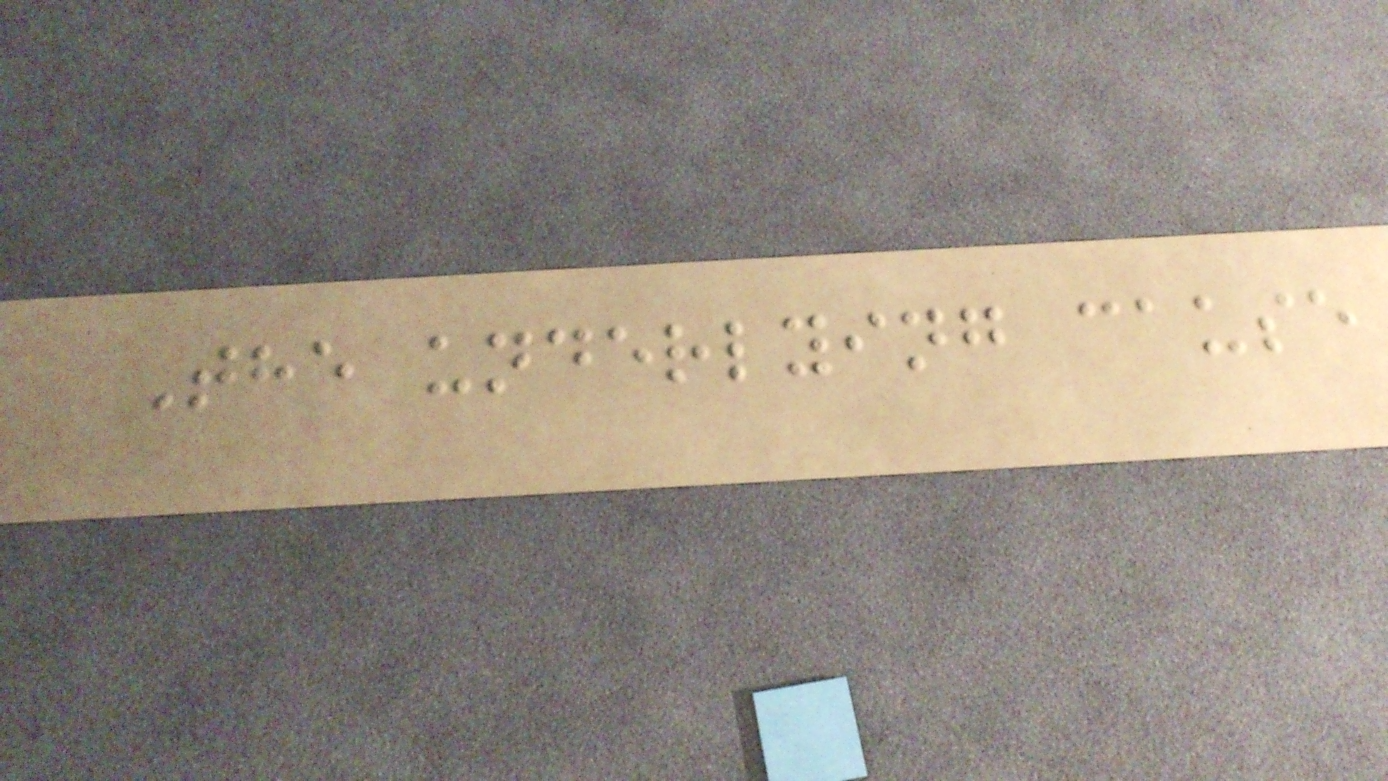The underlying cause
